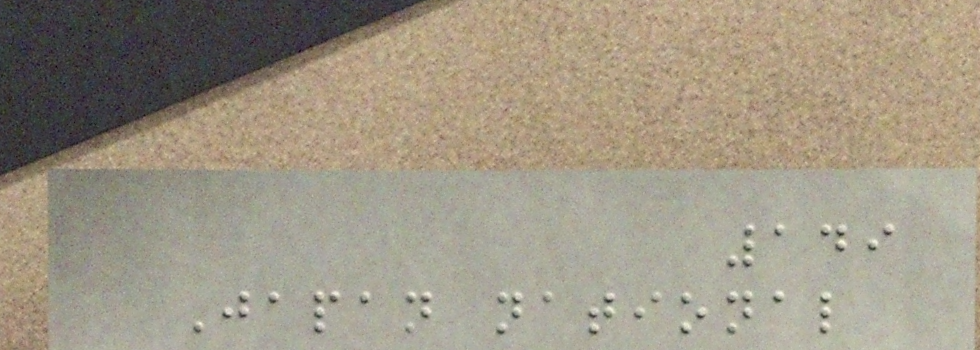149
Japan national
